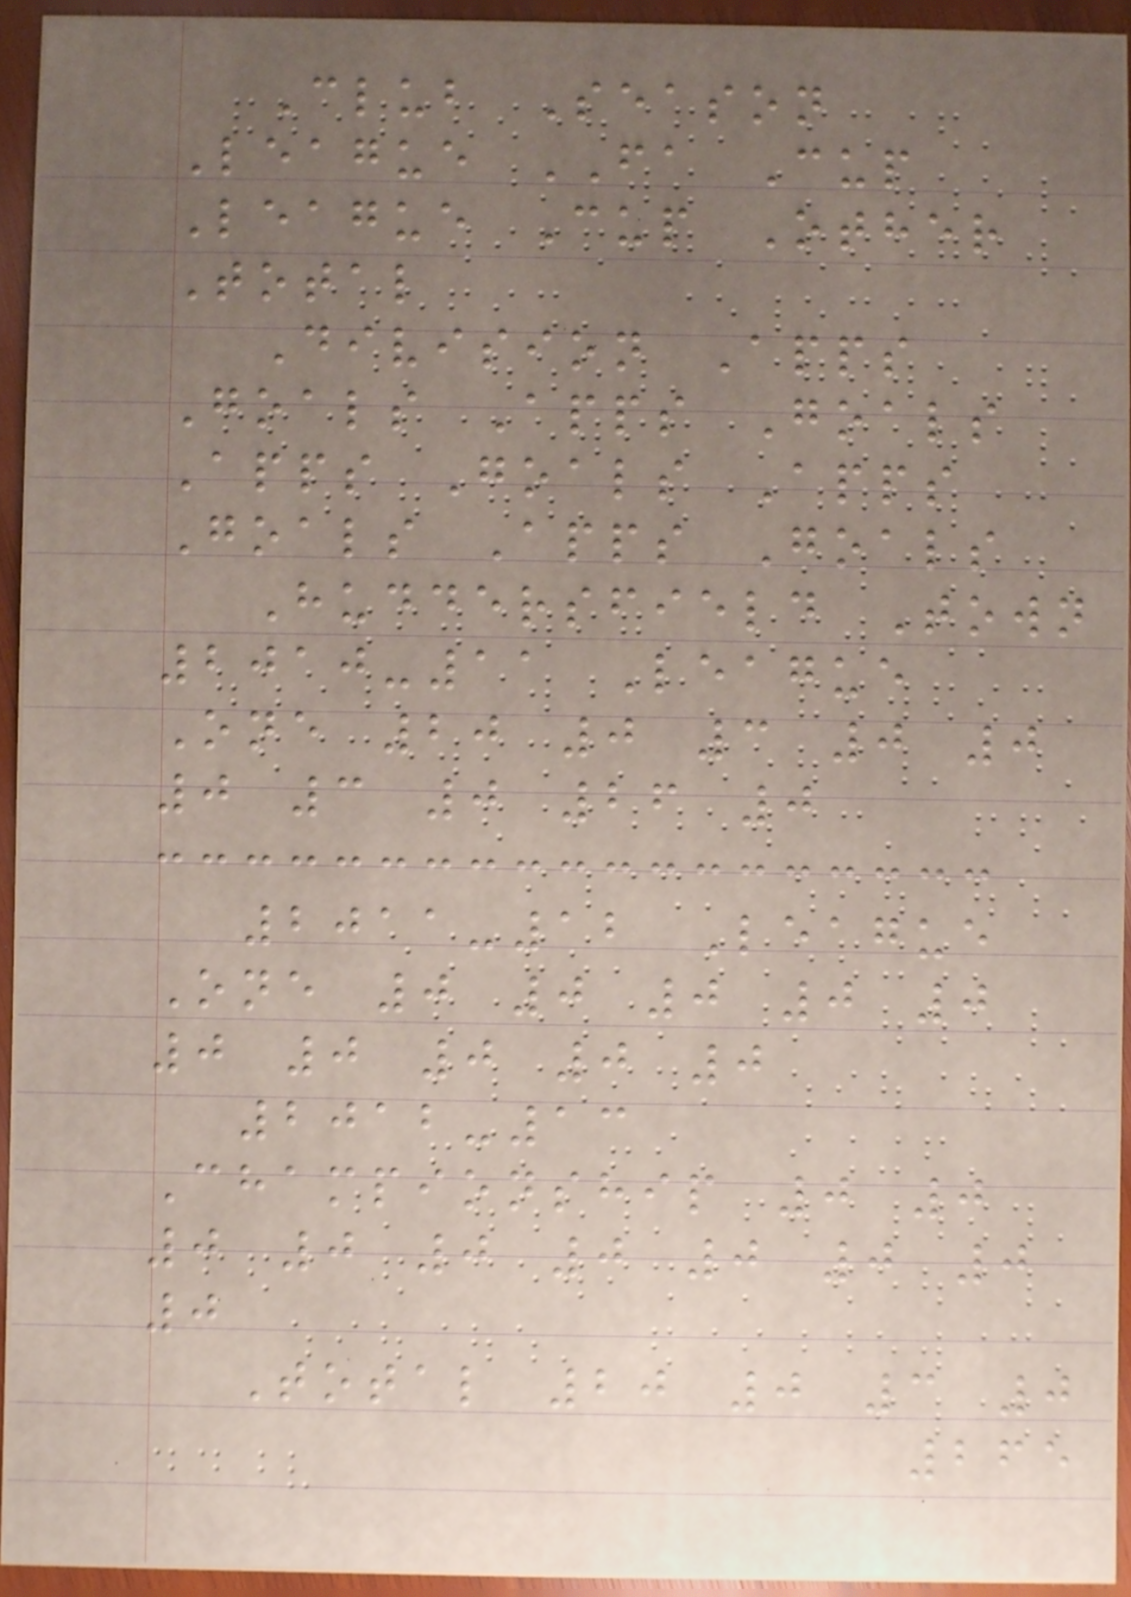Club Season
League FA Cup
League Cup Other
Total
Division Apps
Goals Apps Goals
Apps Goals Apps
Goals Apps Goals
Huddersfield Town
2010-11 League
One 20 0 3 0 0
0 3 0 26 0
2011-12 League
One 0 0 0 0 0
0 0 0 0 0
2012-13
Championship 0 0
0 0 0 0 0 0 0
0
Total 20 0 3 0
265
